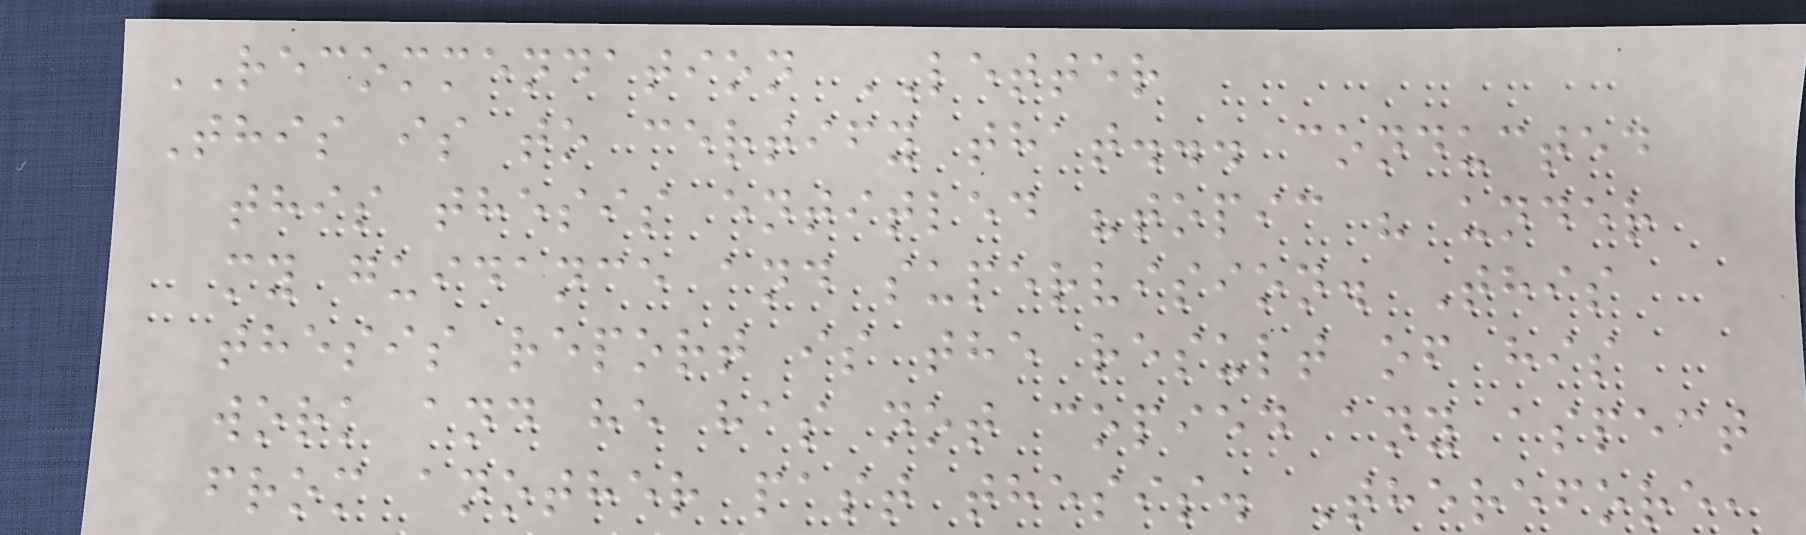RECOMMENDATION LETTER
This is to certify that... conducted
this thesis entitled "topic " under
my guidance and supervision. This
thesis report is the result of his
work and he has not copied any aspect
from another past thesis. Therefore,
